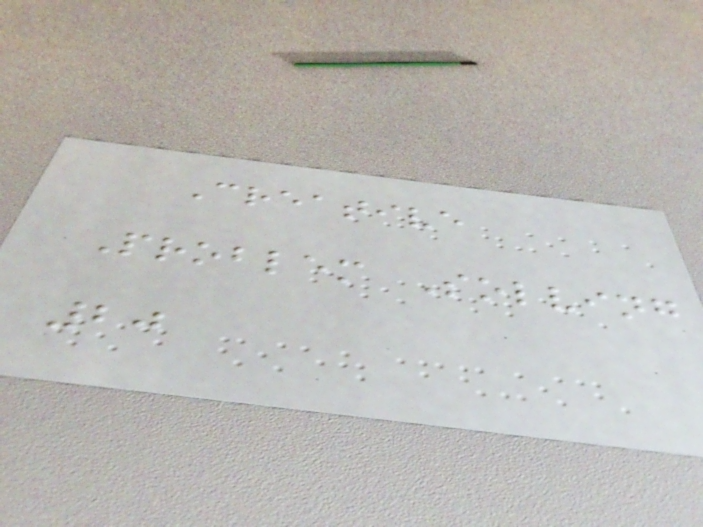Creative
Problem Solving
20
